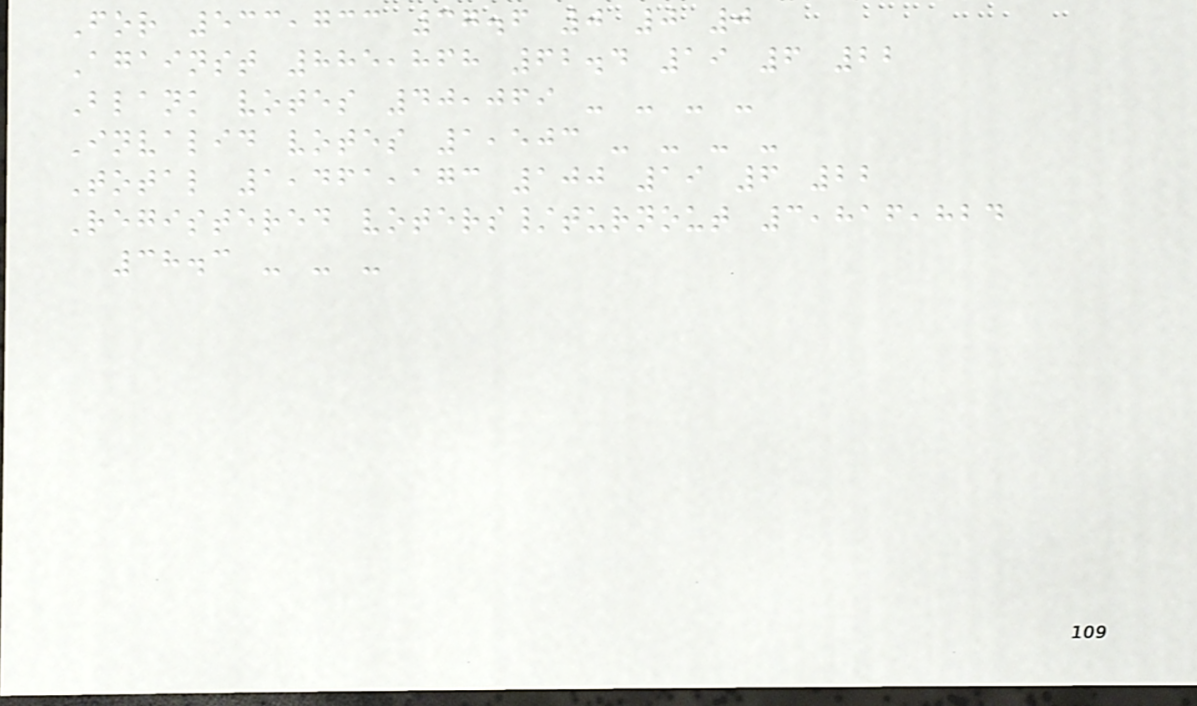For 533,733 37.6 0 0 0
Against 885,868 62.4 19 6 22
Blank votes 40,069 - - - -
Invalid votes 1,503 - - - -
Total 1,461,173 100 19 6 22
Registered voters/turnout 3,816,824
38.3 - - -
